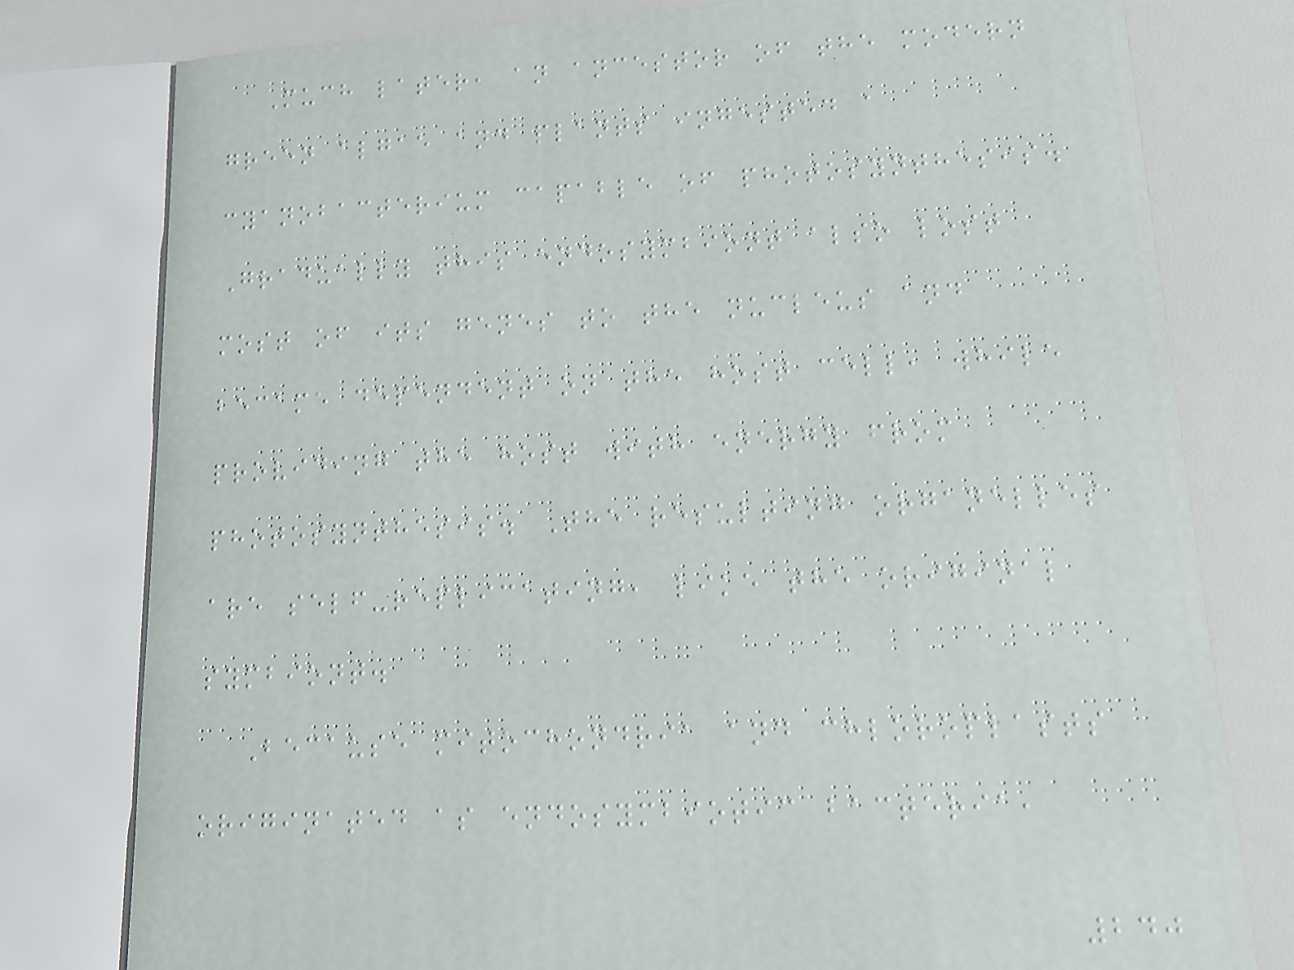Much later, an ancestor of the modern
green algae and plants ingested a
cyanobacterium capable of photosynthesis.
Gradually this endosymbiont also lost
most of its genes to the nucleus and
became dependent on the host cell, while
providing the host with energy from
photosynthesis. The resulting organelles
are self-replicating, like the original
symbiont.
Because mitochondria and chloroplasts
originated as endosymbiotic bacteria,
240
